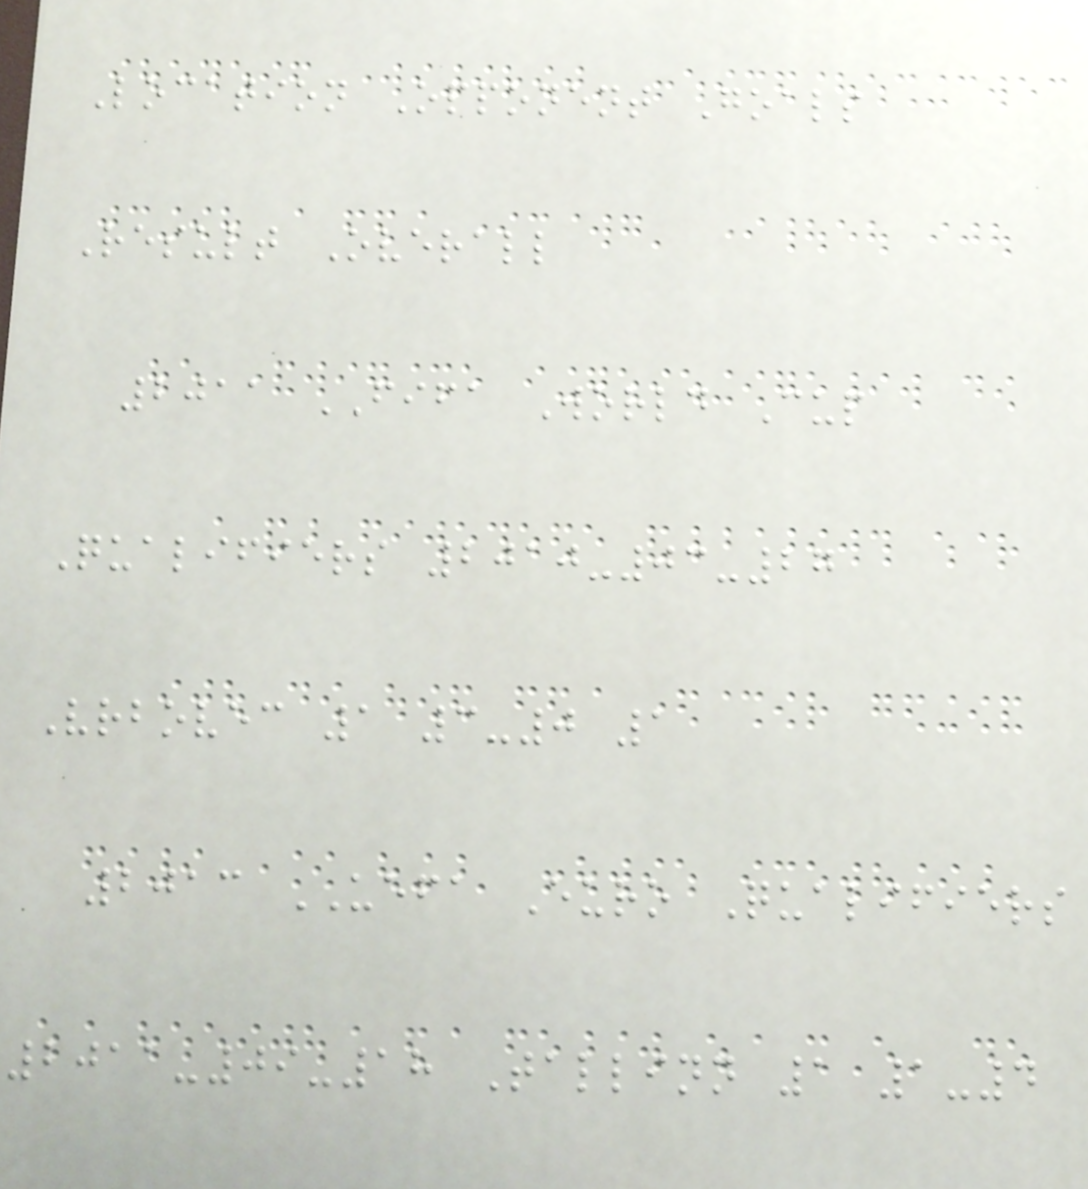Location Opponent Goals
Result Overall
2011 FIFA World Cup
Qualifiers 2010-03-27
Vrbovec 1 3-0 1
2013 UEFA Euro Qualifiers
2011-09-18 Tallinn 1 1-4
